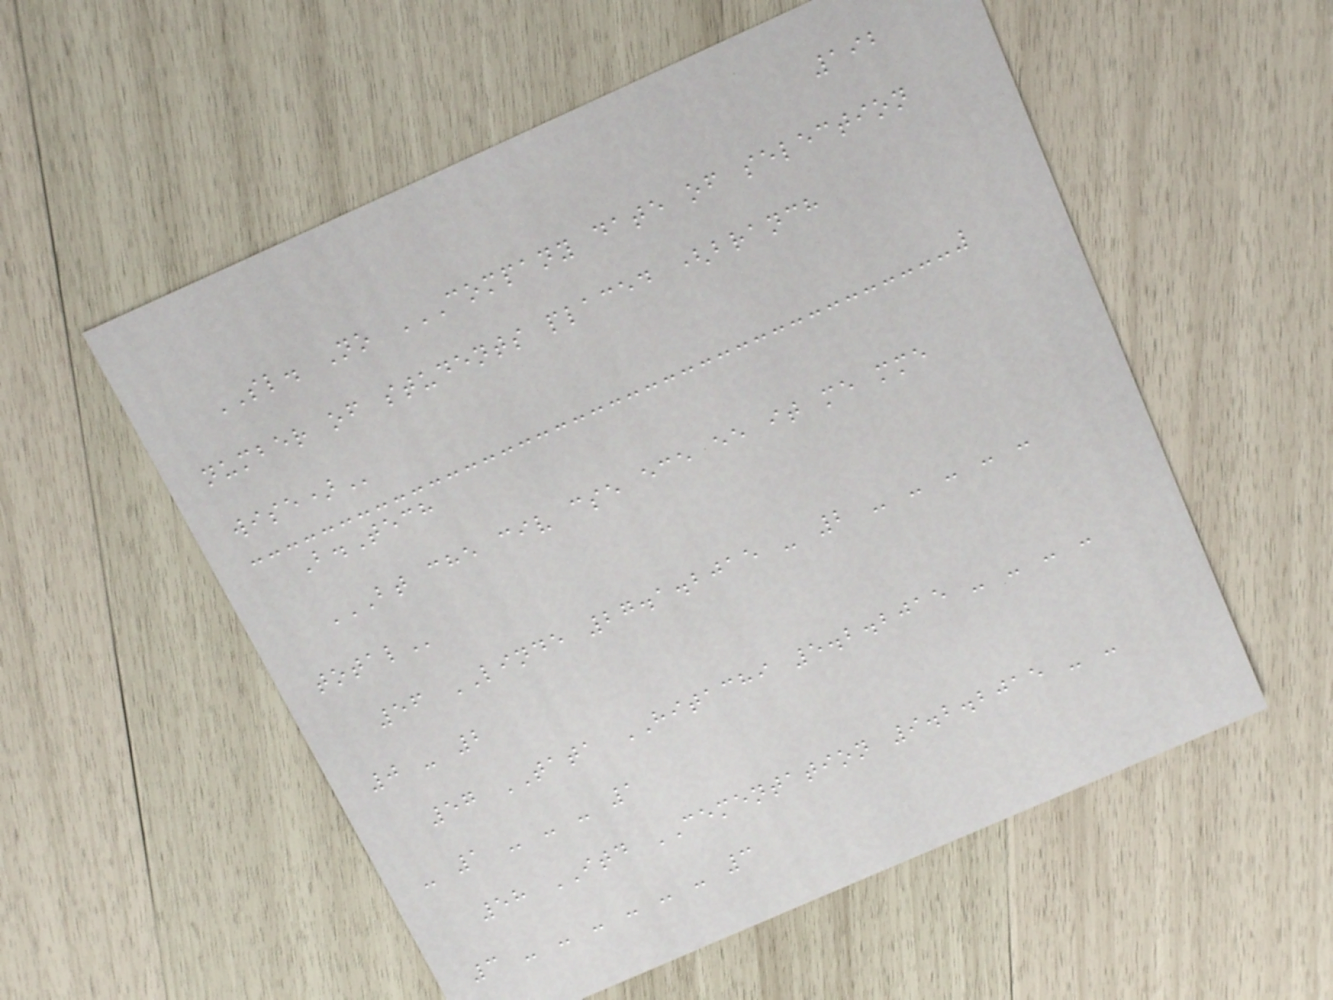192
SL. No COMPANY DATE OF SELECTION
NUMBER OF STUDENTS PLACED (BRANCH
WISE)
B.Tech
BT CHE CIV CSE ECE EE IT ME MME
TOTAL
56 LINDE 27.1.2015 - 2 - - - - -
0 - 2
57 TATA HITACHI 5.2.2015 - - - -
- 1 - - - 1
58 ITD CEMENTATION 9.2.2015 - -
3 - - - - - - 3
